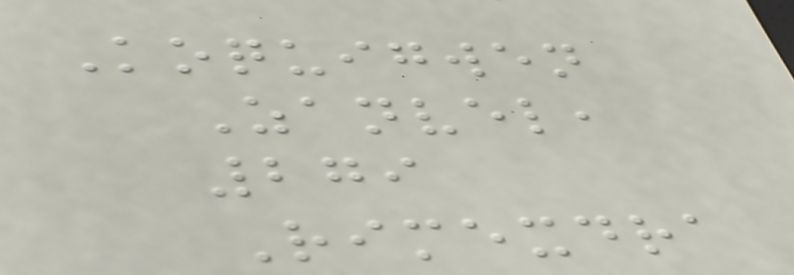Koquigwen
Zanvel,
279
Rimexdra
